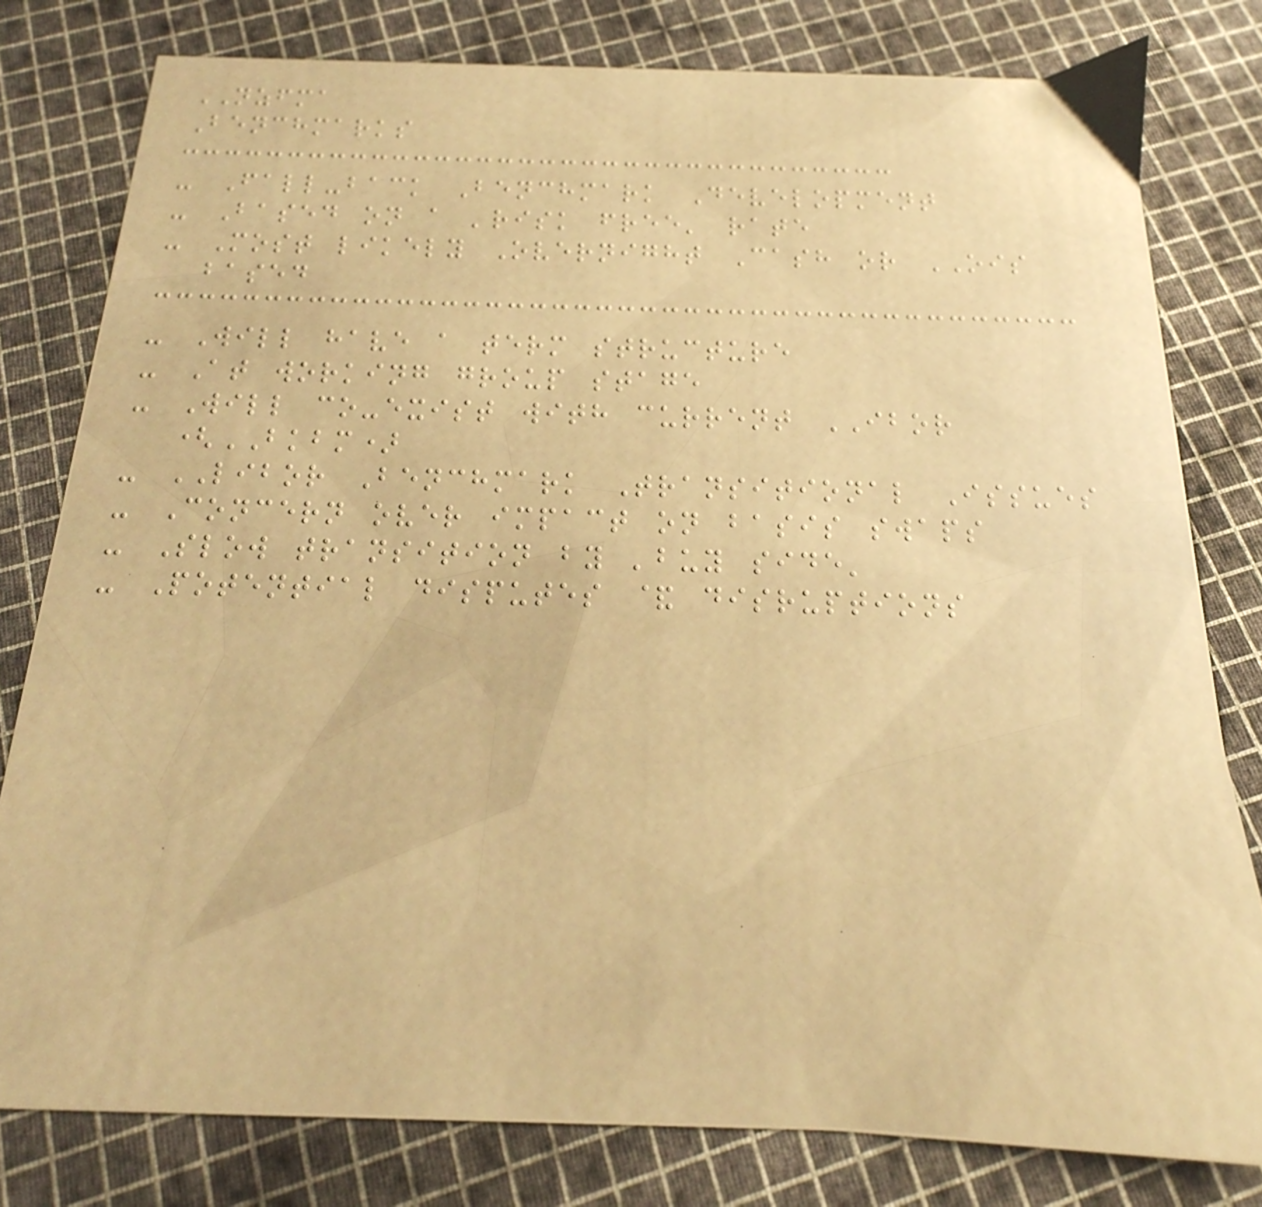NZFMA
Benchmarks
- Fall-back Benchmark Development
- Based on a 'risk free' rate
- Most likely Overnight Cash or OIS
based
- Will have a term structure
- At working group stage
- Will co-exist with current IBOR
(BKBM)
- LIBOR Benchmark Transitional Issues
- Concern over impact on basis swaps
- Slow transition by 'buy side'
- Potential disputes & disruptions
